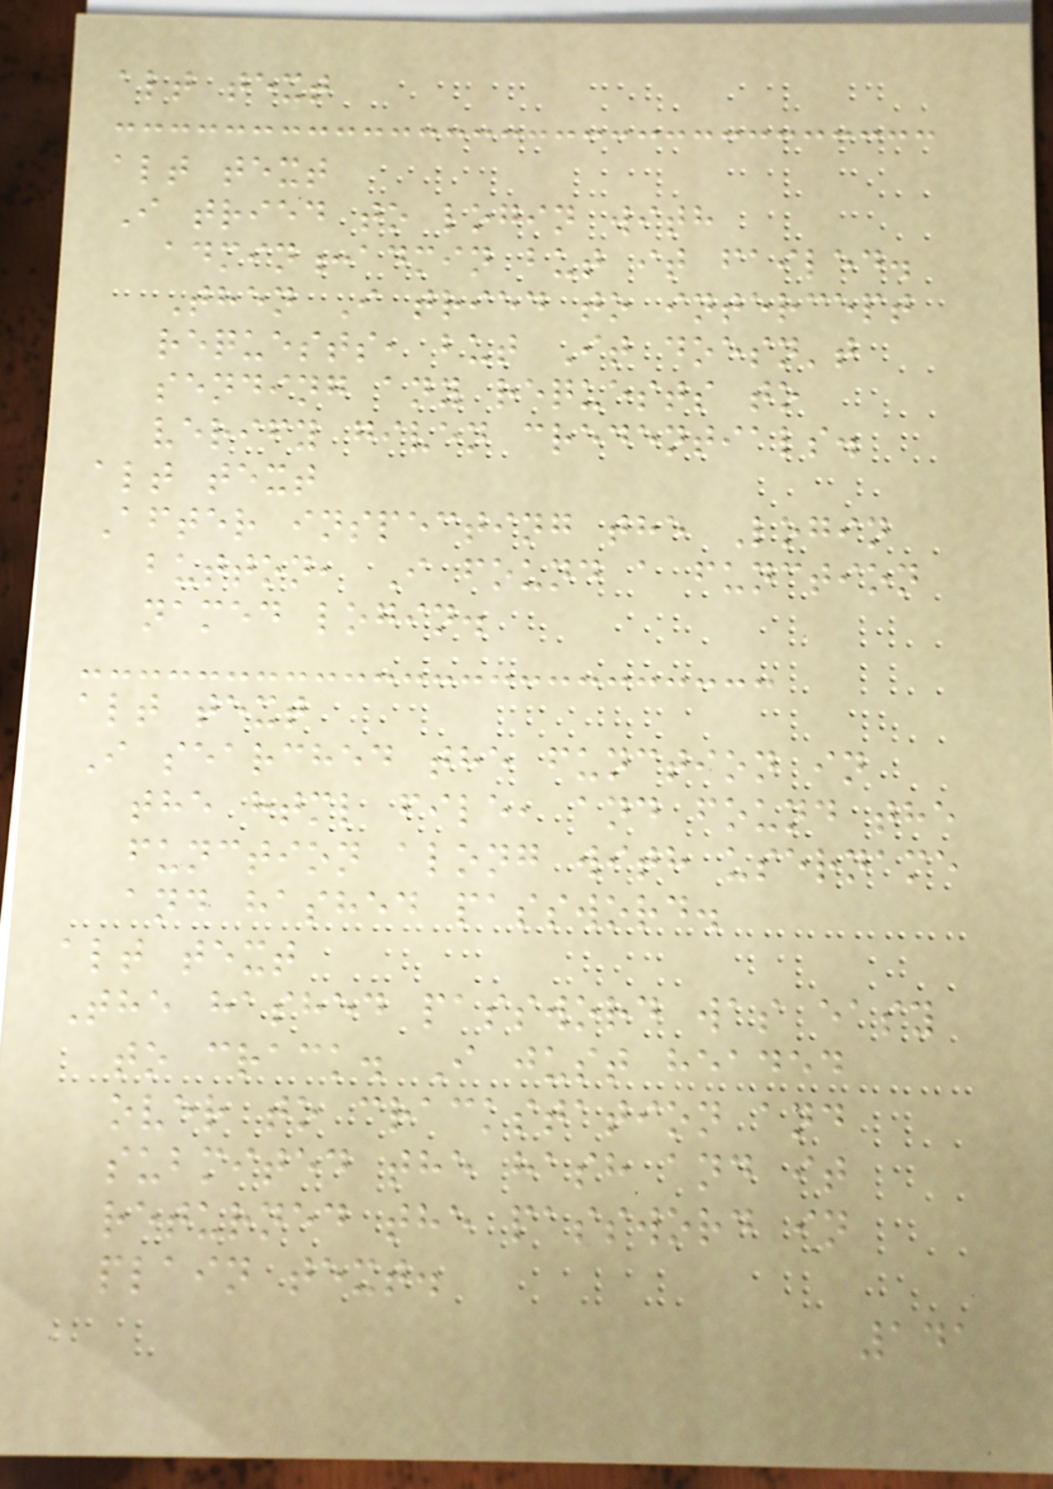alt text
alt text
I tried to login with
admin:admin but it failed.
Then I tried to intercept
requests, but It doesn't
sending any requests to
verify given credentials.
alt text
After inspecting the Login
button, I found a function
named login.
alt text
I searched the function in
the html file, and found the
function along with username
and hashed password.
alt text
The hashed password was easy
to crack. I just headed
over to crackstation and
submited the hash and it
returned the password in
plain text.
141
